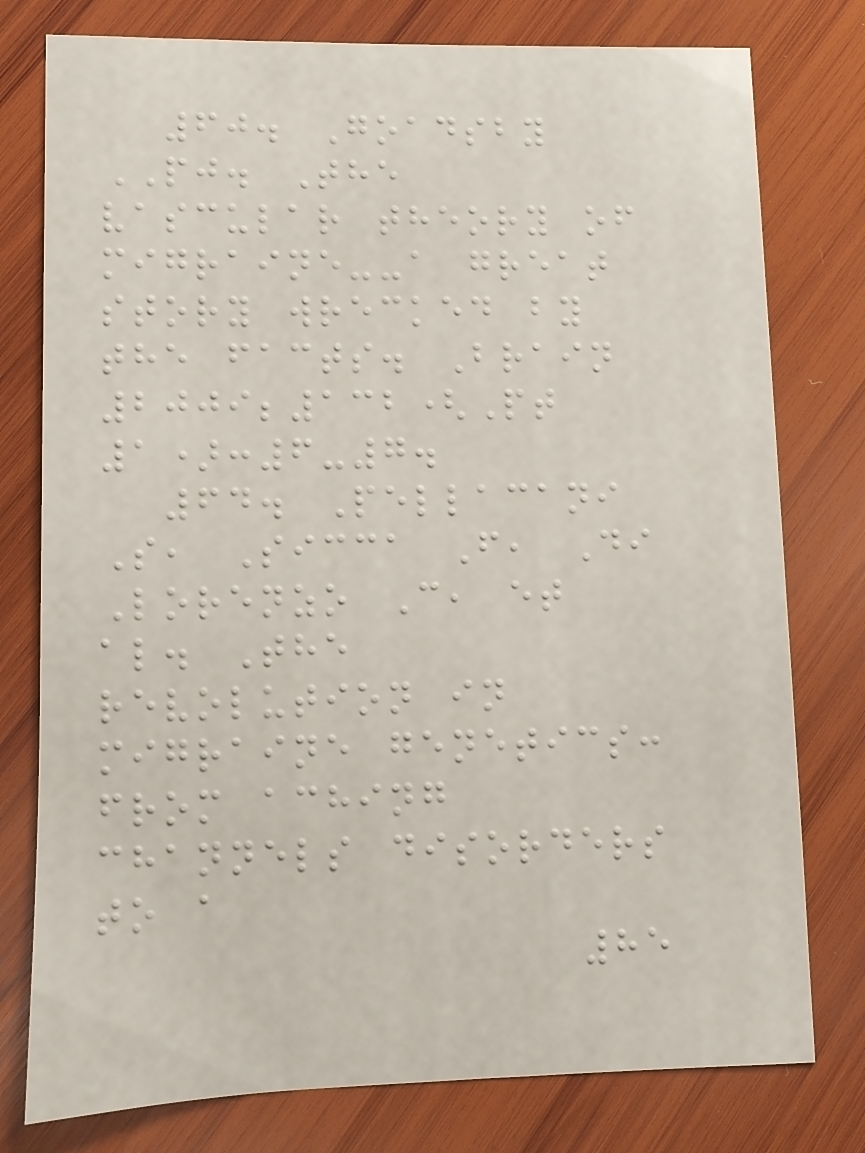60. Goadsby
PJ. The
vascular theory of
migraine--a great
story wrecked by
the facts. Brain
2009;132(Pt
1):6-7.
64. Pellacani
S, Sicca F, Di
Lorenzo C, et
al. The
revolution in
migraine genetics:
from aching
channels disorders
to a
85
